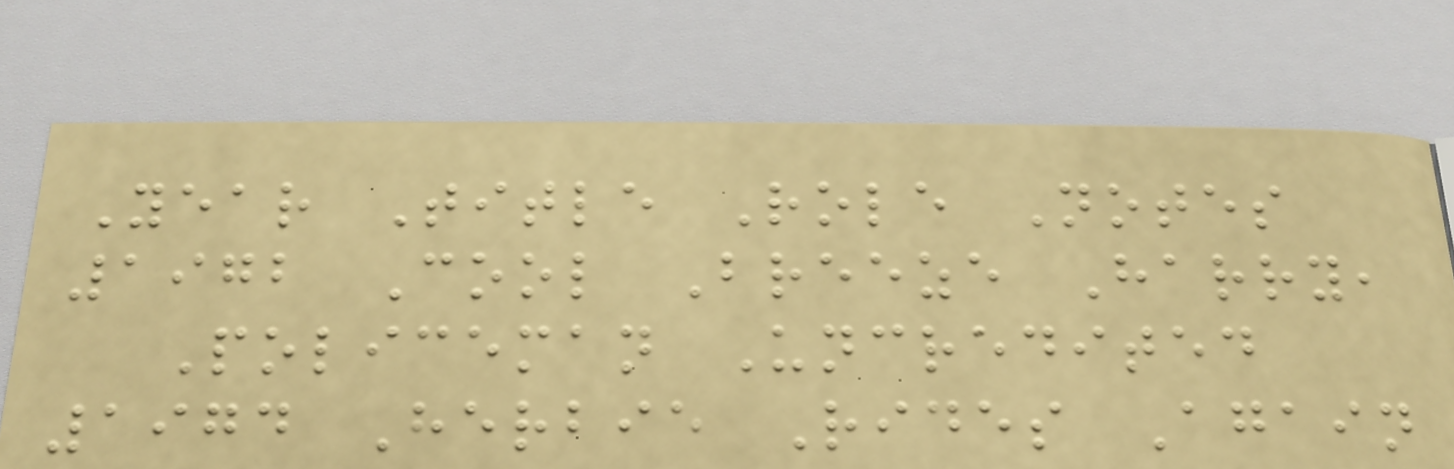Year Title Role Notes
1972 Cool Breeze Harry,
Policeman Uncredited
1974 Herbie Rides Again
